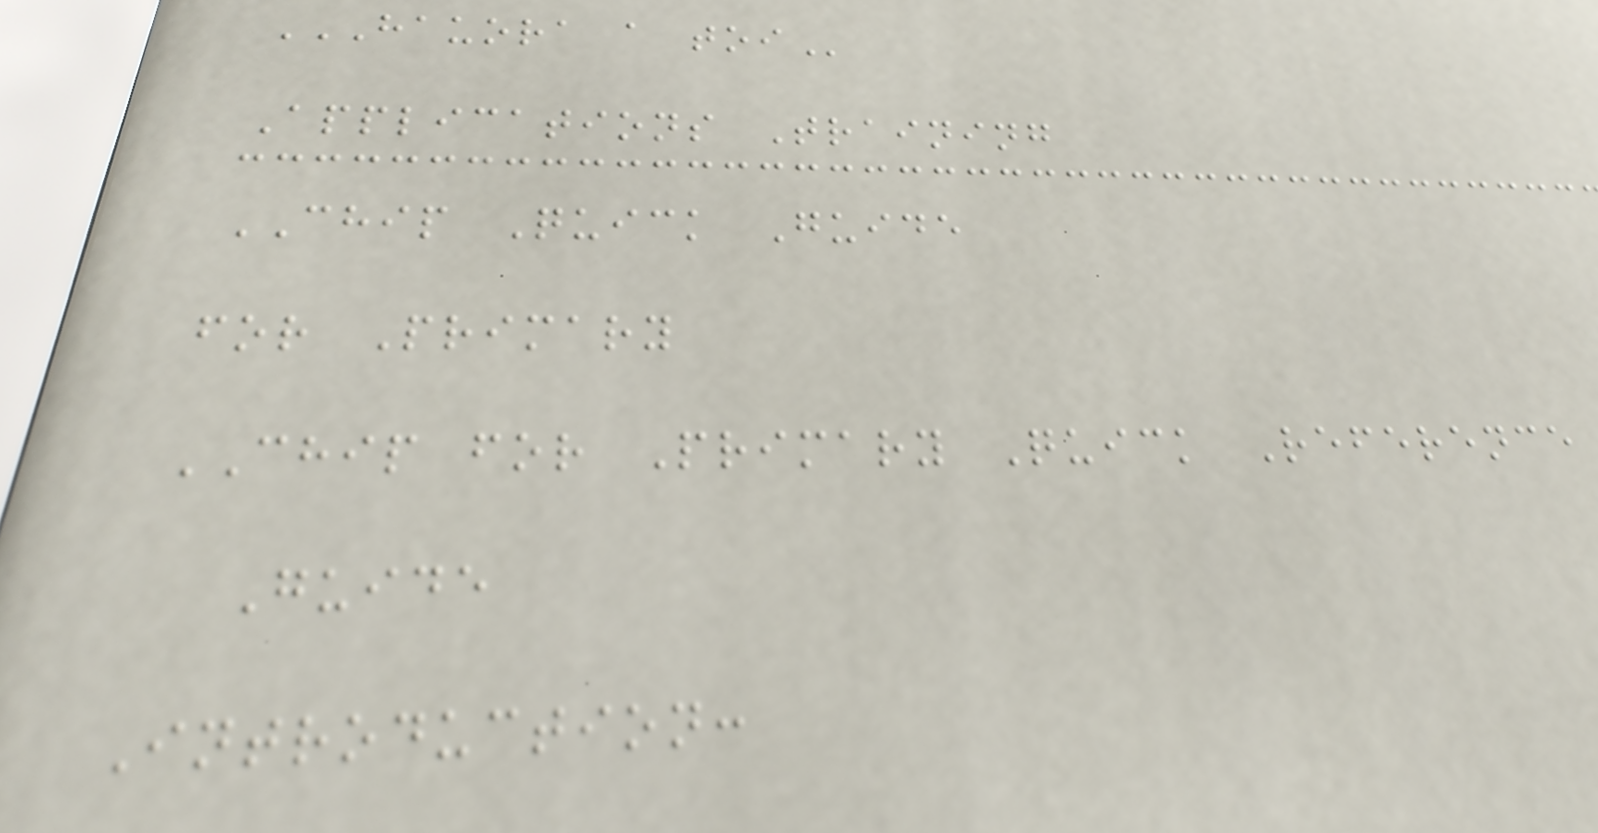HAUORA A TOI
Applications Training
CHIP Quick Guide
for Primary
CHIP for Primary Quick Reference
Guide
Introduction:
